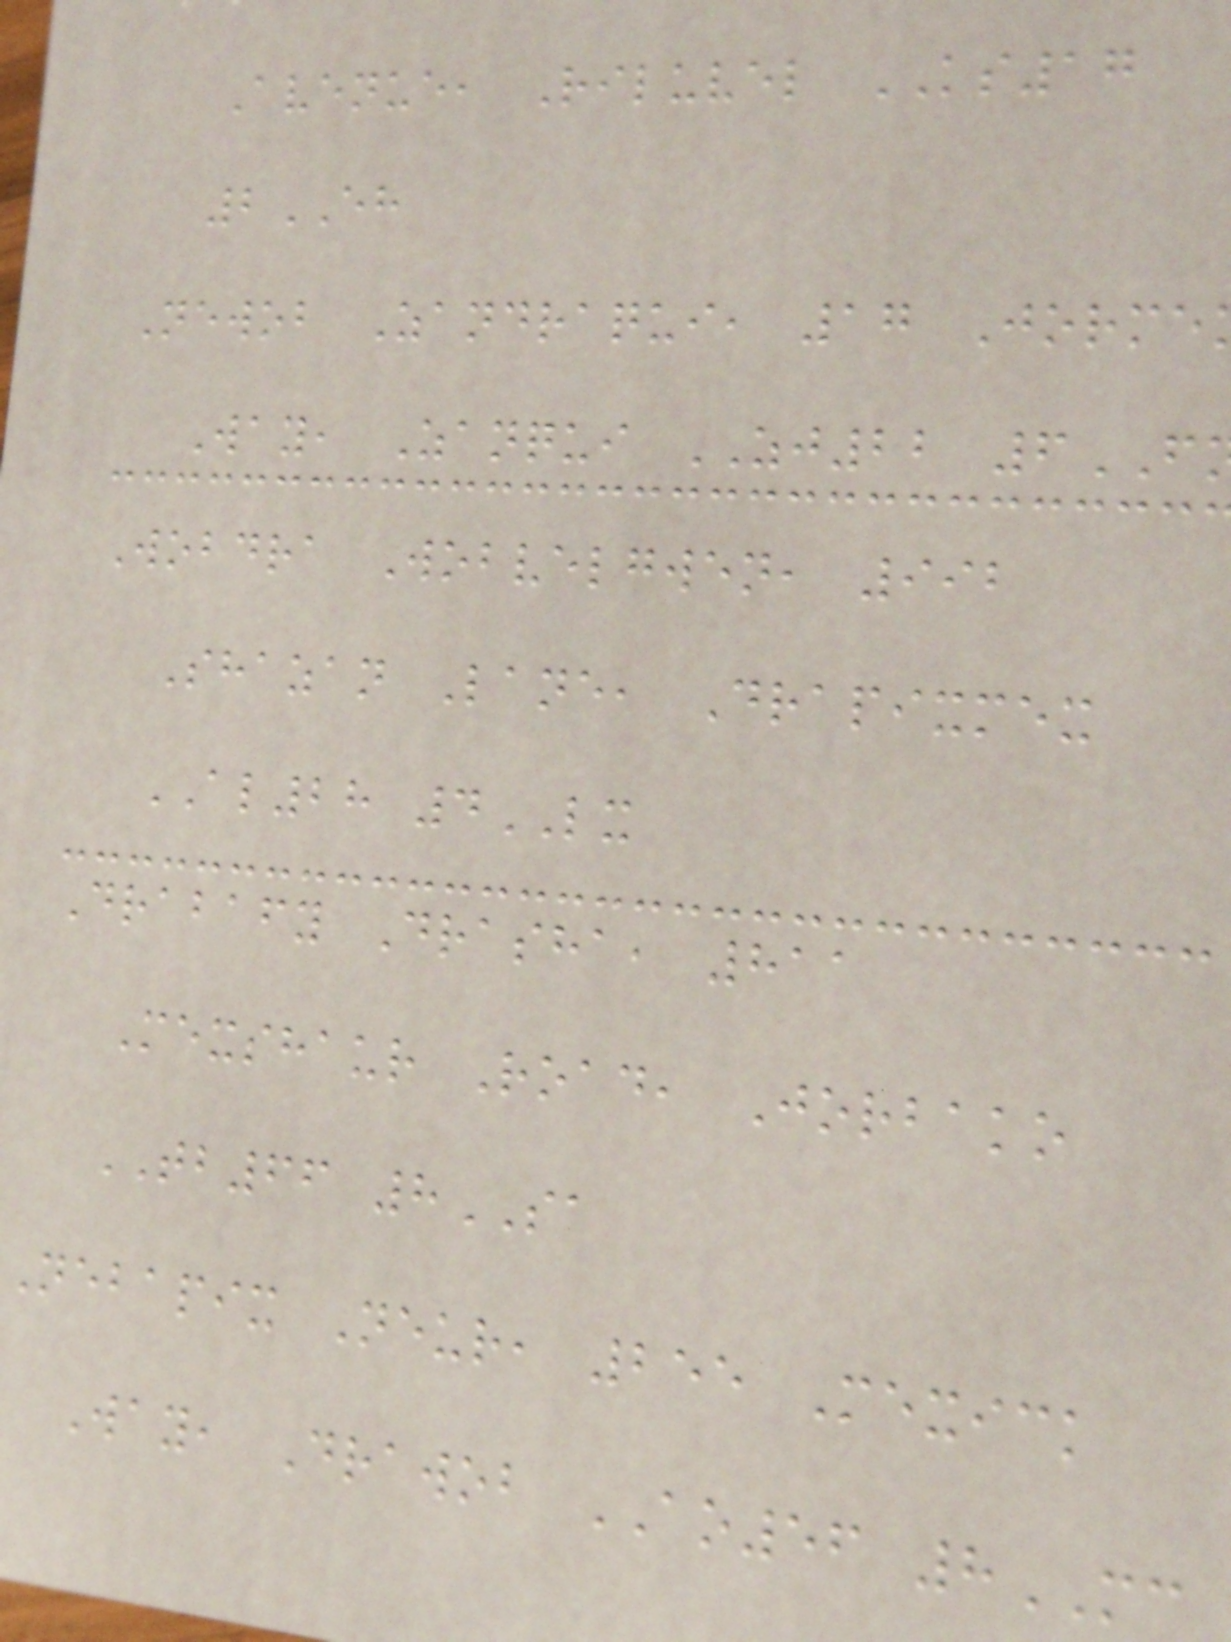Avenue, Riluvel KS17
2EH
Newob Zandraqui, 17 Jorme
Way, Zanqui ZJ22 6
Wobdra Wobvelgwen, 992
Shazan Lane, Drapixmex
AL28 4LX
Drabafy Drasha, 811
Mexshaur Road, Jorbako
TB66 8SA
Nebapix Neur, 255 Mexick
Way, Drawob AO56 8MC
